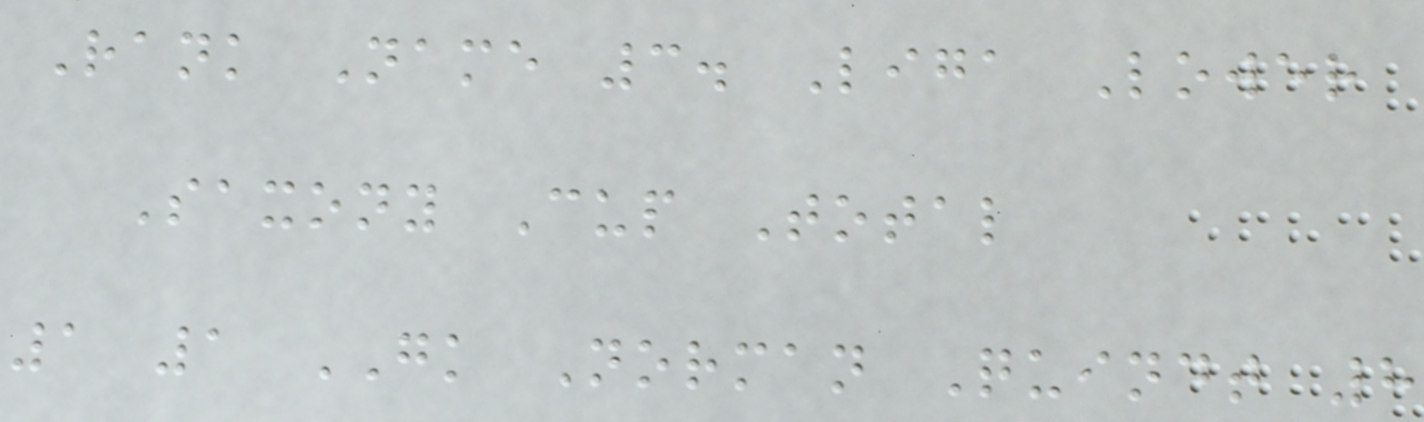Rank Name 3. Liga Lower
Saxony Cup Total
1 1 GK Norman Quindt 8
